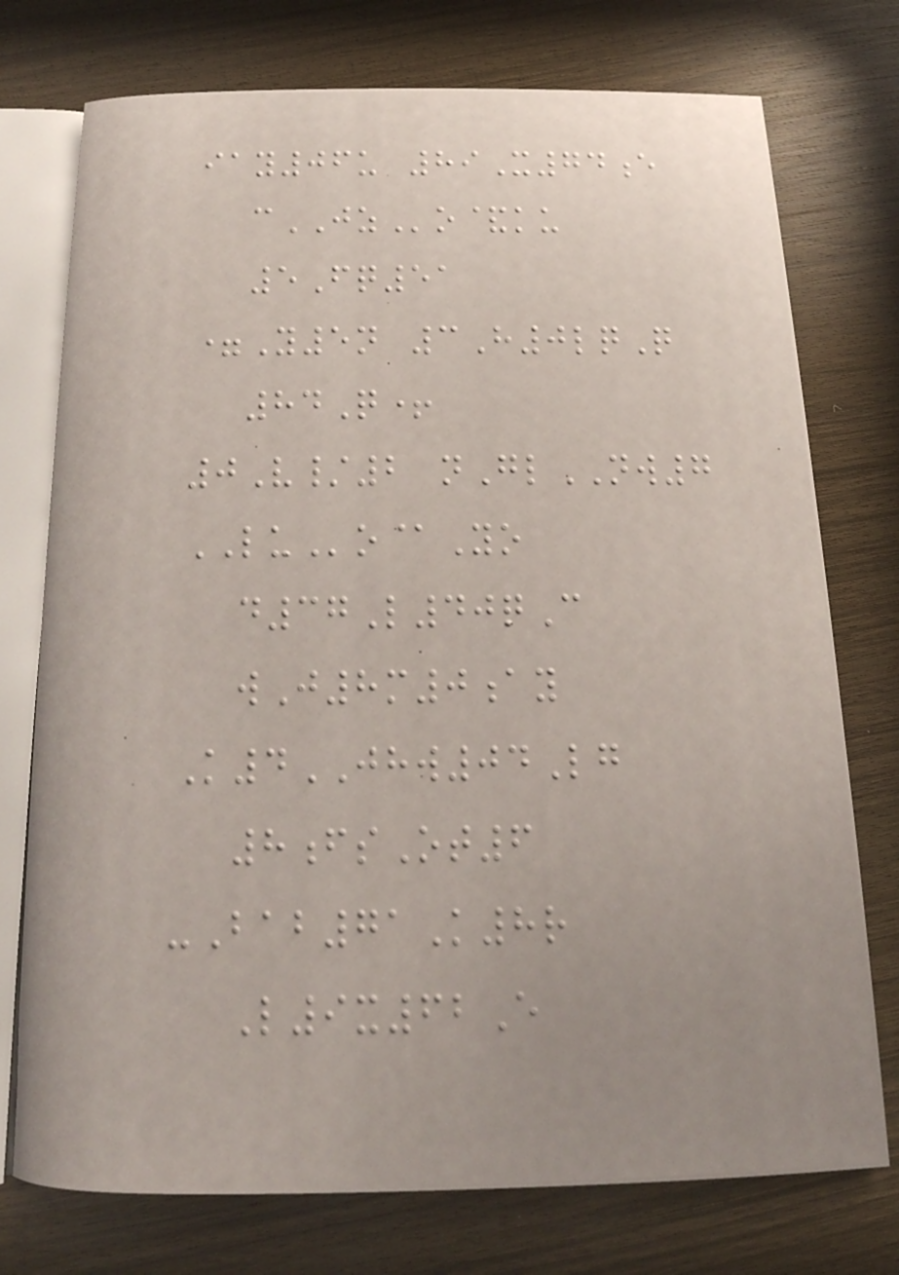iay06u 89X74e
cJZo&ku
5Fq51
=Y5n 3H0lqQ
84Q+
0V/2 nGlNW7
LUo@Yo
d37L40qC
wJ8m0ay
K4JHW04Lg
8fsOt6
-Bab71K8r
L9x62E
